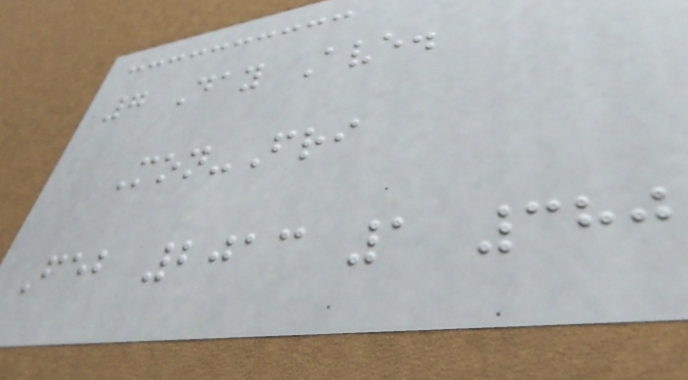7 Day Ave.
Mon-Fri
Feb 2013 1 380
